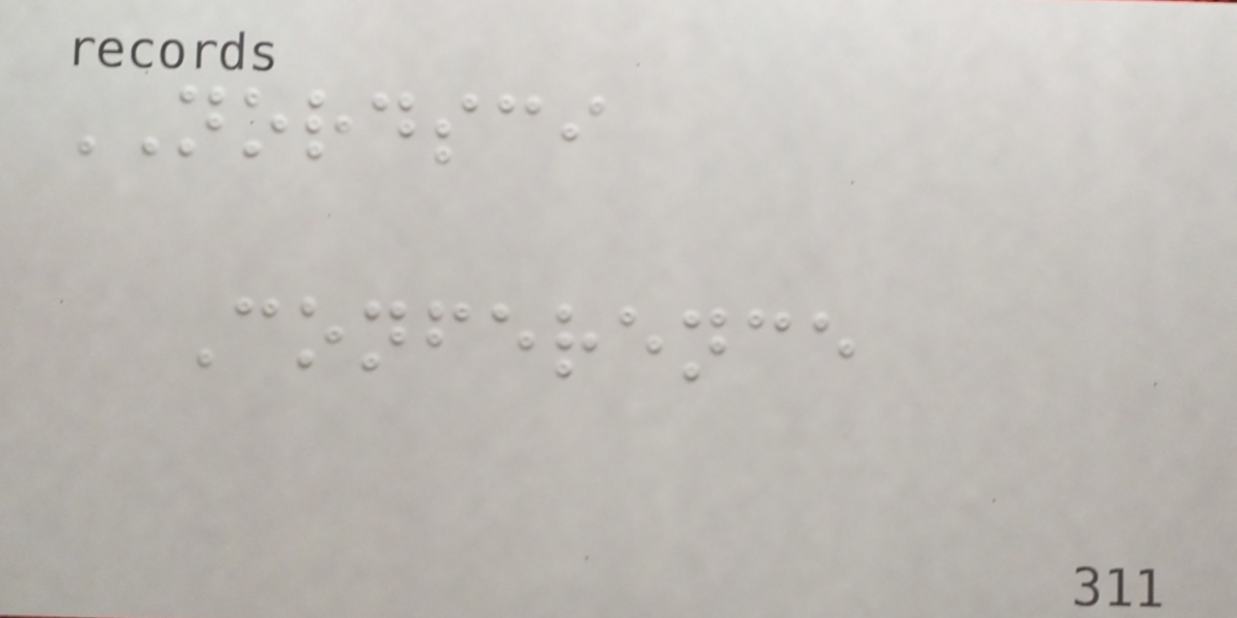NORDSCI
Conference
